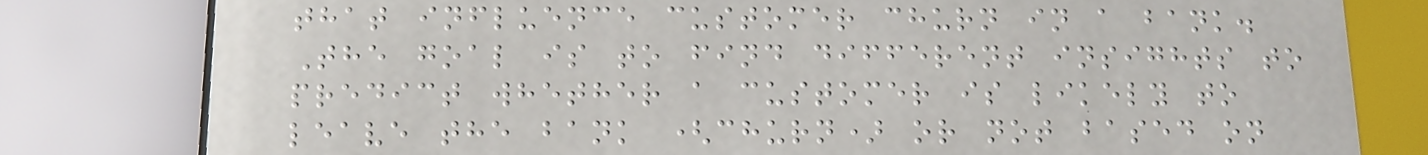that influence customer churn in a bank.
The goal is to find different insights to
predict whether a customer is likely to
leave the bank (churn) or not based on
